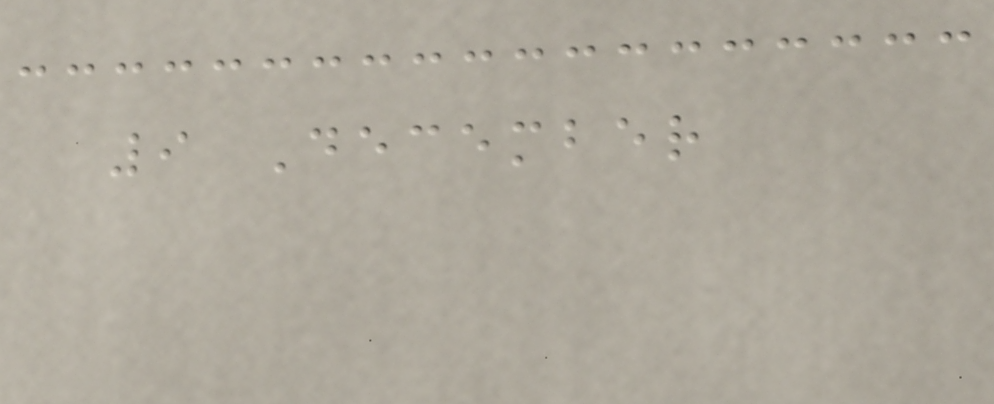9 December
